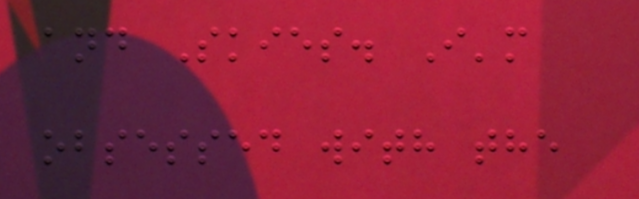and Skies. I'm
obsessed with the
